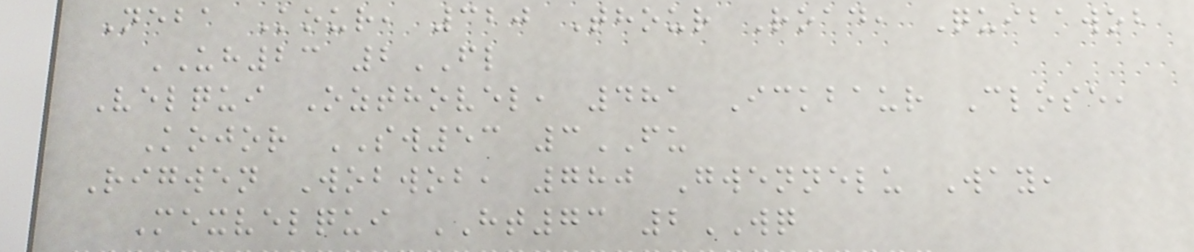Neba Kour, 320 Thour Road, Quibawob
UH23 2FL
Velqui Ozthovel, 481 Ickbaur Close,
Kojor SW53 3FU
Rigwen Wobwob, 780 Gwennelu Way,
Mexvelqui HT73 2WQ
